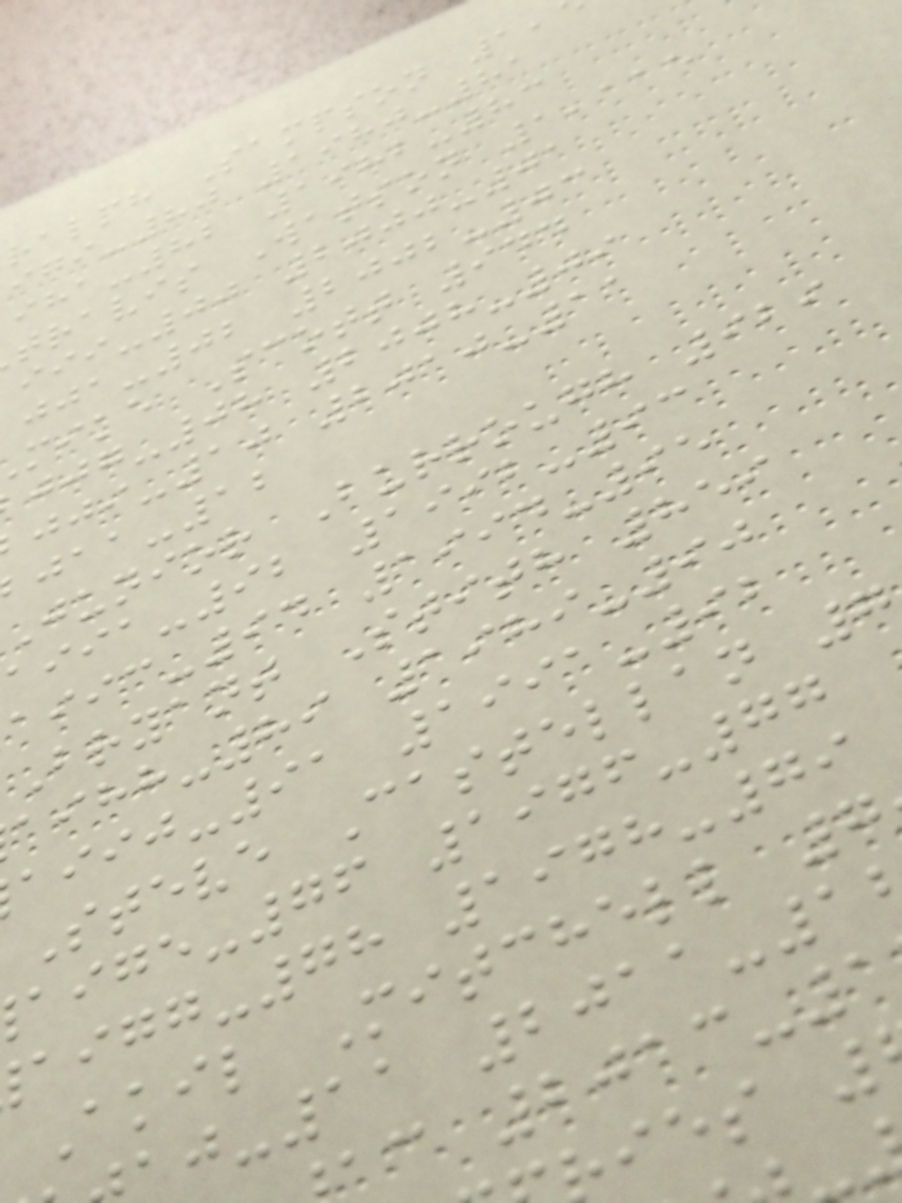ralph Sampson 1,
-80 1980-81
-82 1982-83
travis Watson 1,115
-00 2000-01
-02 2002-03
mike Scott 944
-08 2008-09
-10 2010-11
-12
Junior Burrough 929
-92 1992-93
-94 1994-95
Bryant Stith 859
-89 1989-90
-91 1991-92
Steve Castellan 7
-76 1976-77
-78 1978-79
Akil Mitchell 7
-11 2011-1
c 2013-1
